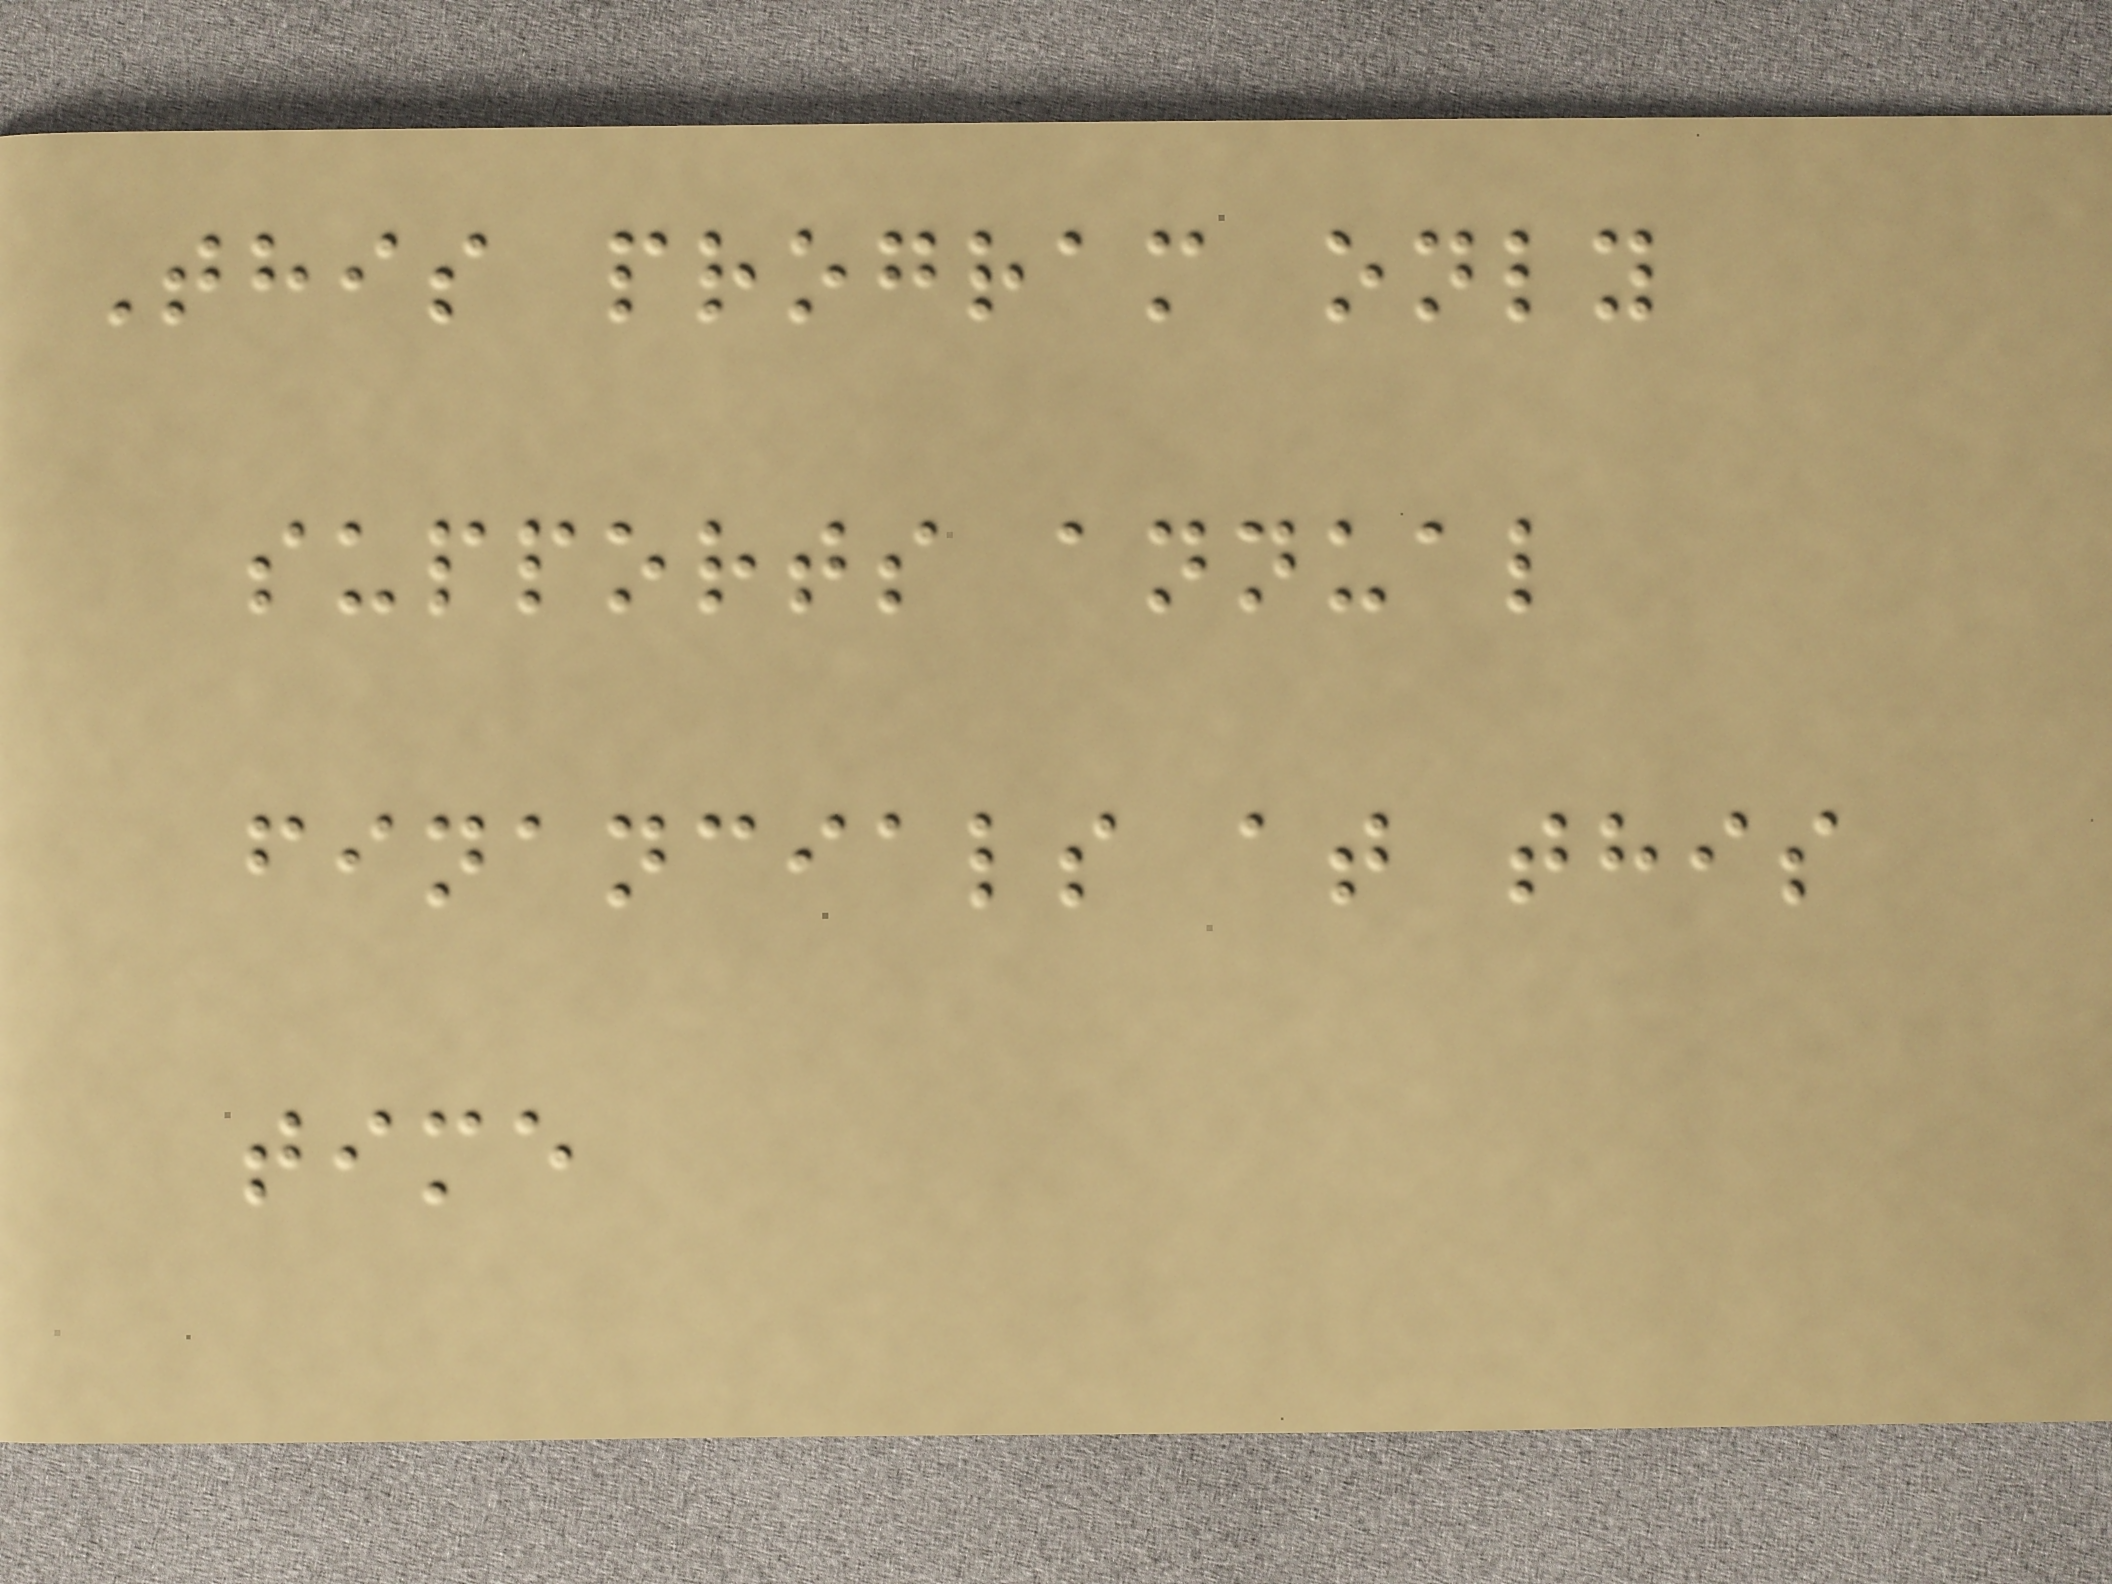This program only
supports annual
financials at this
time
